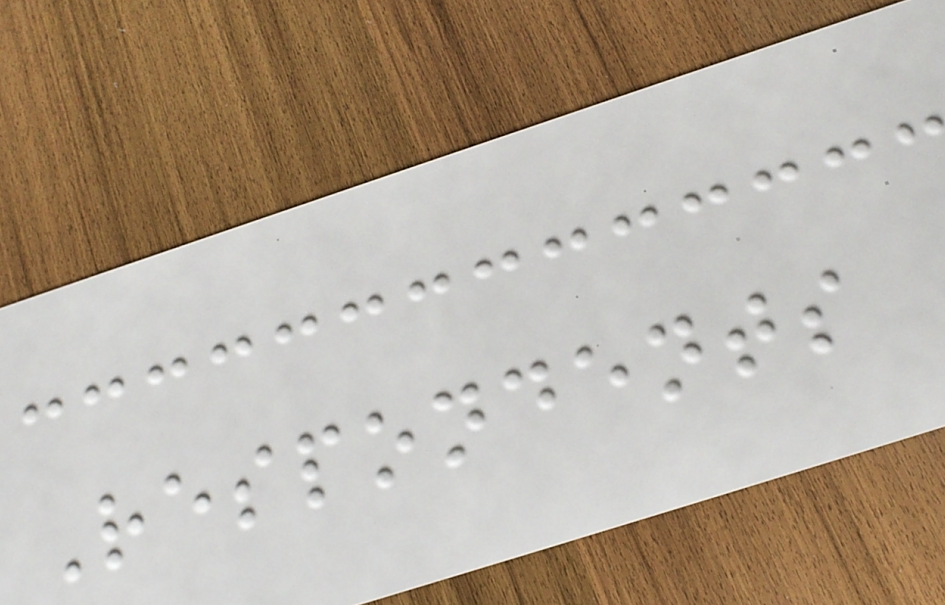Respondents
